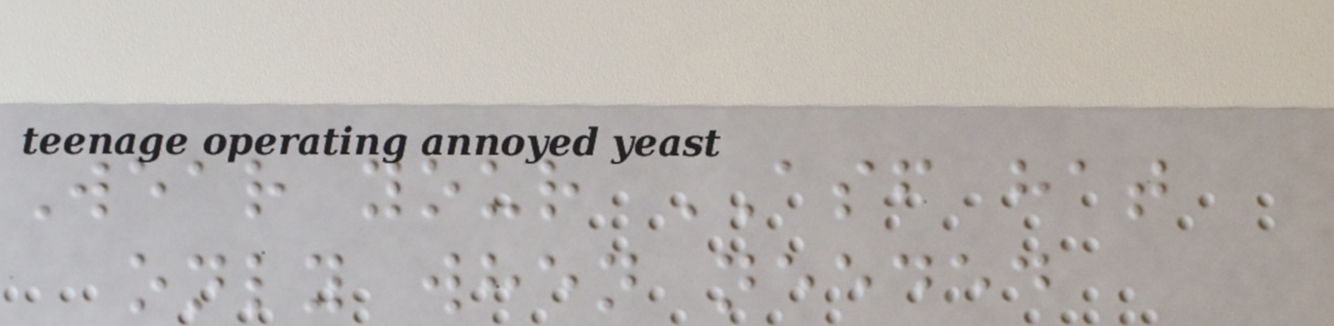Wear your ASF hat
only when needed
